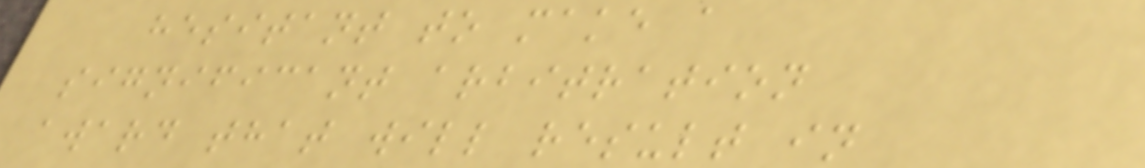hesitant to make a
significant arbitration
award that will result in
